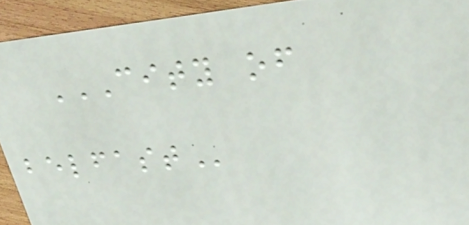CITY OF
BELFAST
